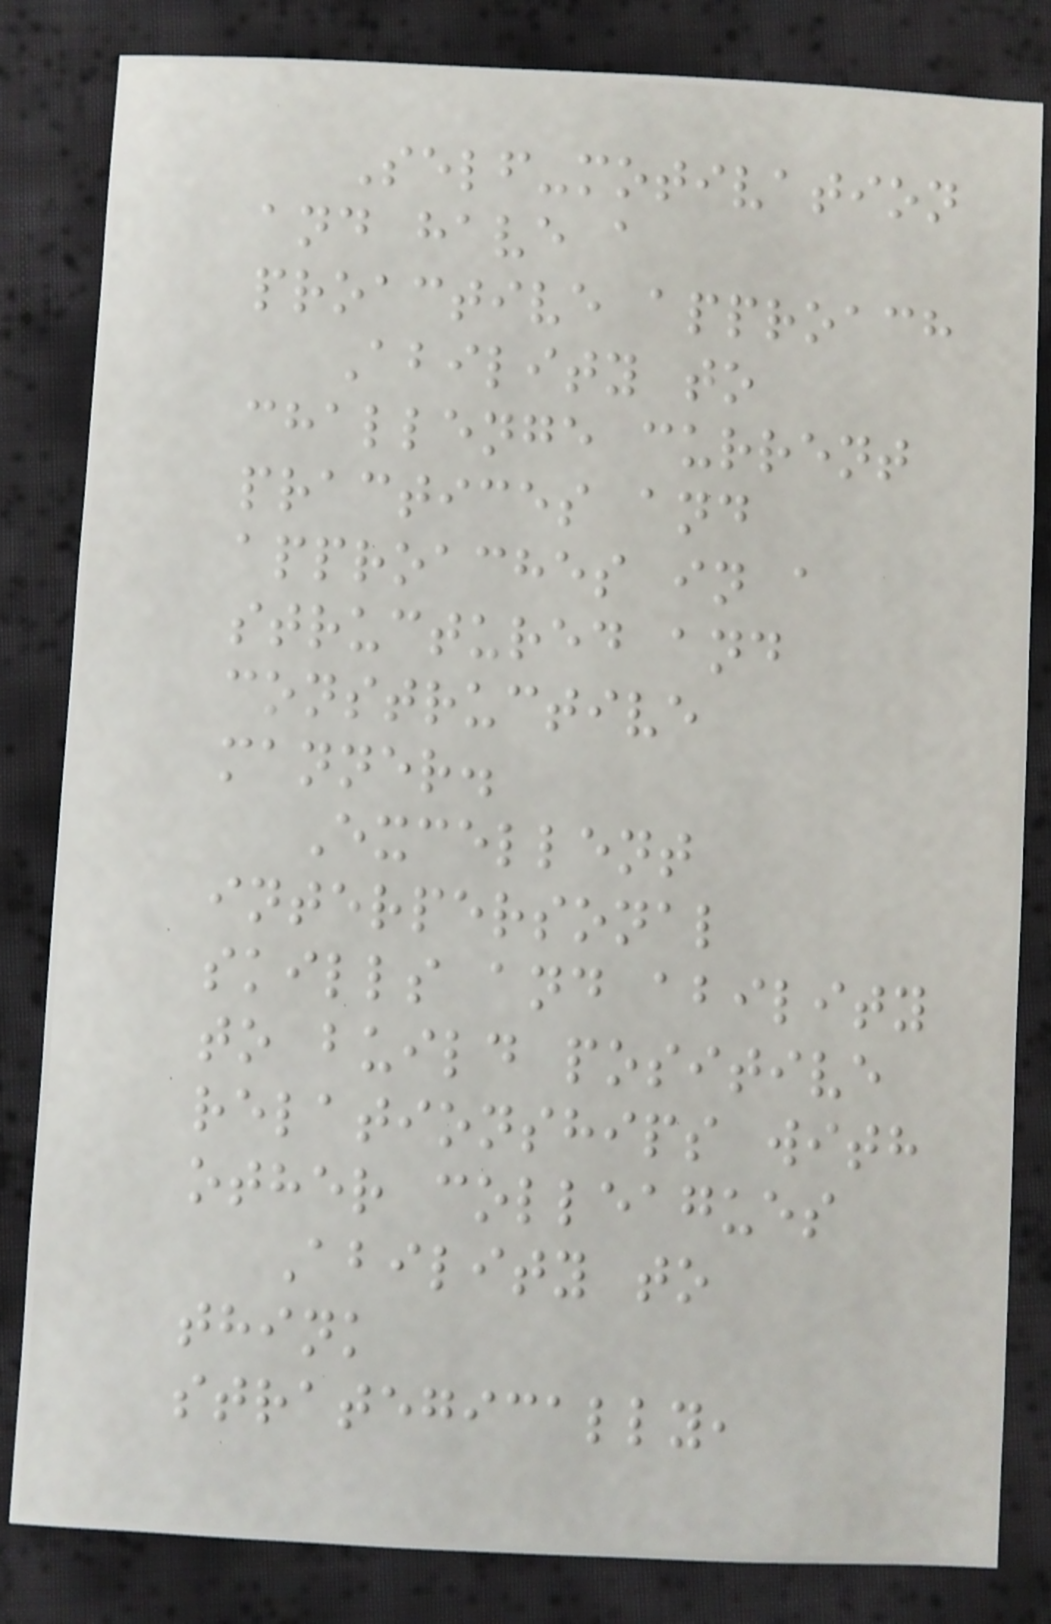Self-motivation
and have a
proactive approach
Ability to
challenge current
practices and
approaches in a
structured and
constructive
manner.
Excellent
interpersonal
skills and ability
to build positive
relationships with
other colleagues
Ability to
think
strategically,
